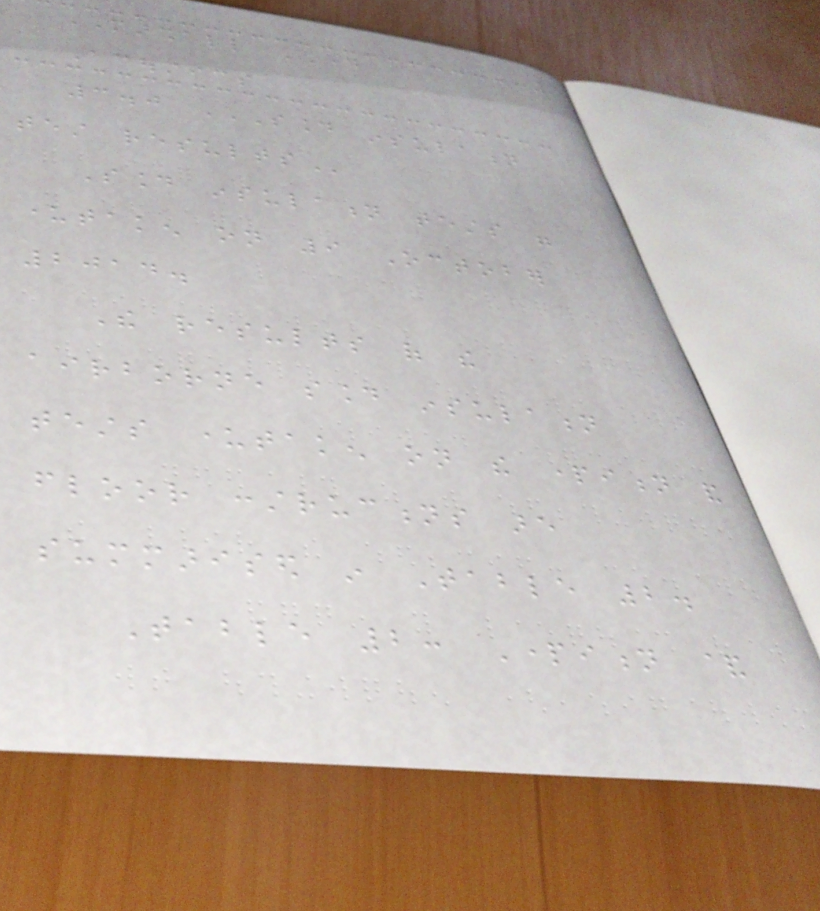MARSHALL DAY
Acoustics
3.0 SOUND INSULATION
TEST RESULTS
Sound insulation tests were
undertaken on 9 October
2014.
The results of the
airborne sound insulation
tests undertaken on the partition and
floor constructions are
summarised in Table 2.
Table 2: Partition &
